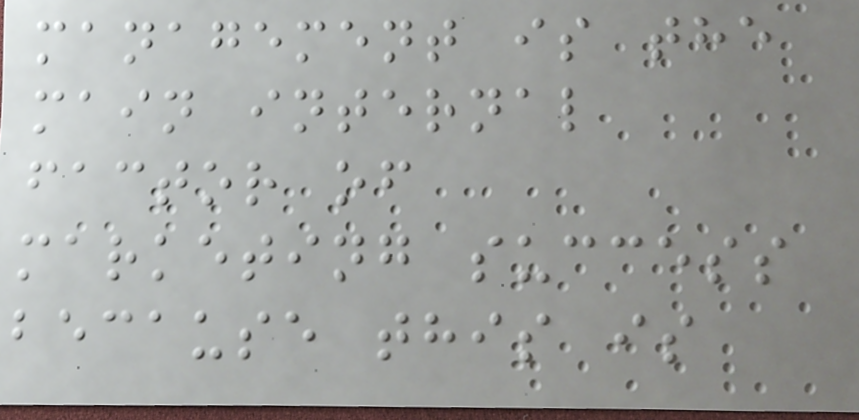management is the
main internal
factor of
marketing success
because this is
